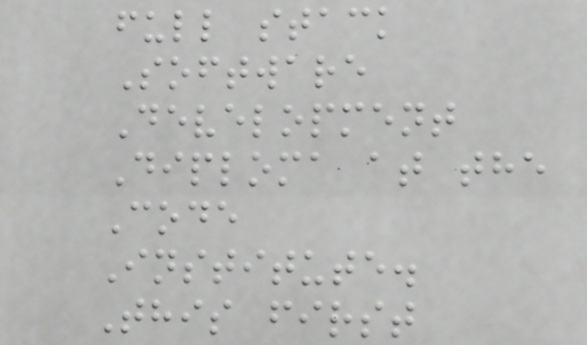full stack
Software
Development
Diploma at the
Code
Institute.
This first
